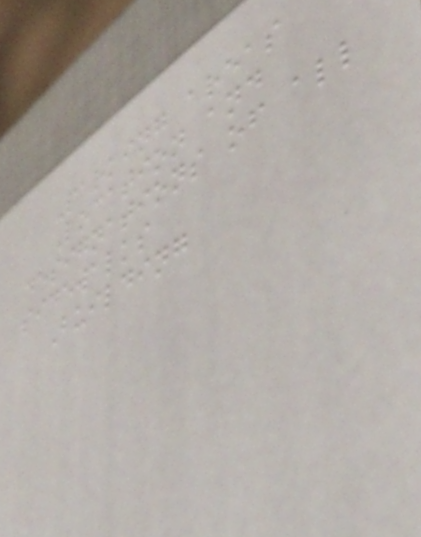Parking areas
Location and
designations of all
sidewalks
Building
